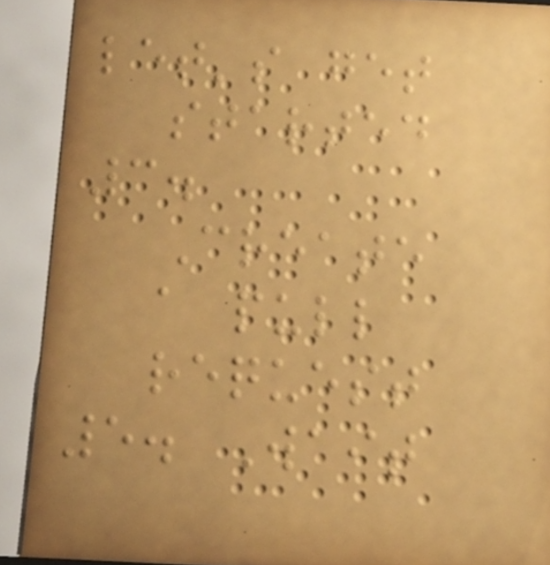let's get
started
3.
Create
a pull
request
5. Wait
